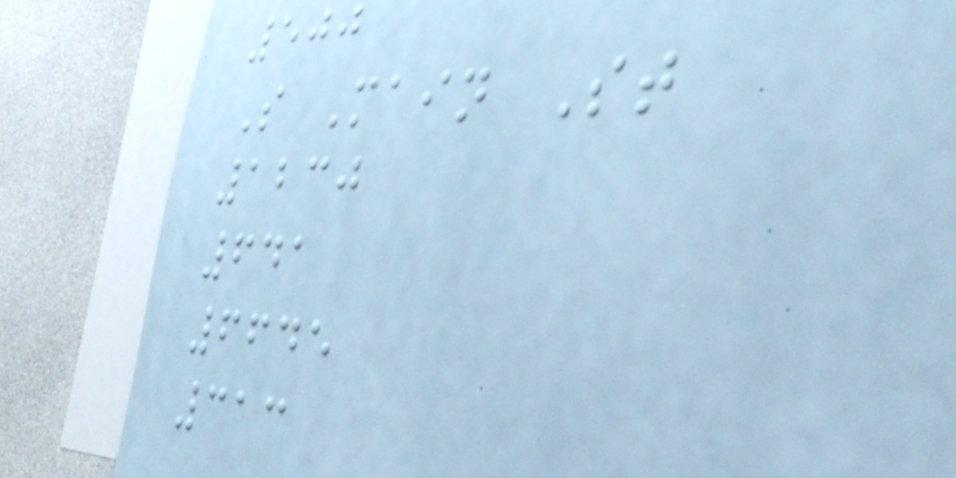500
S Main St
1230
641
6645
313
